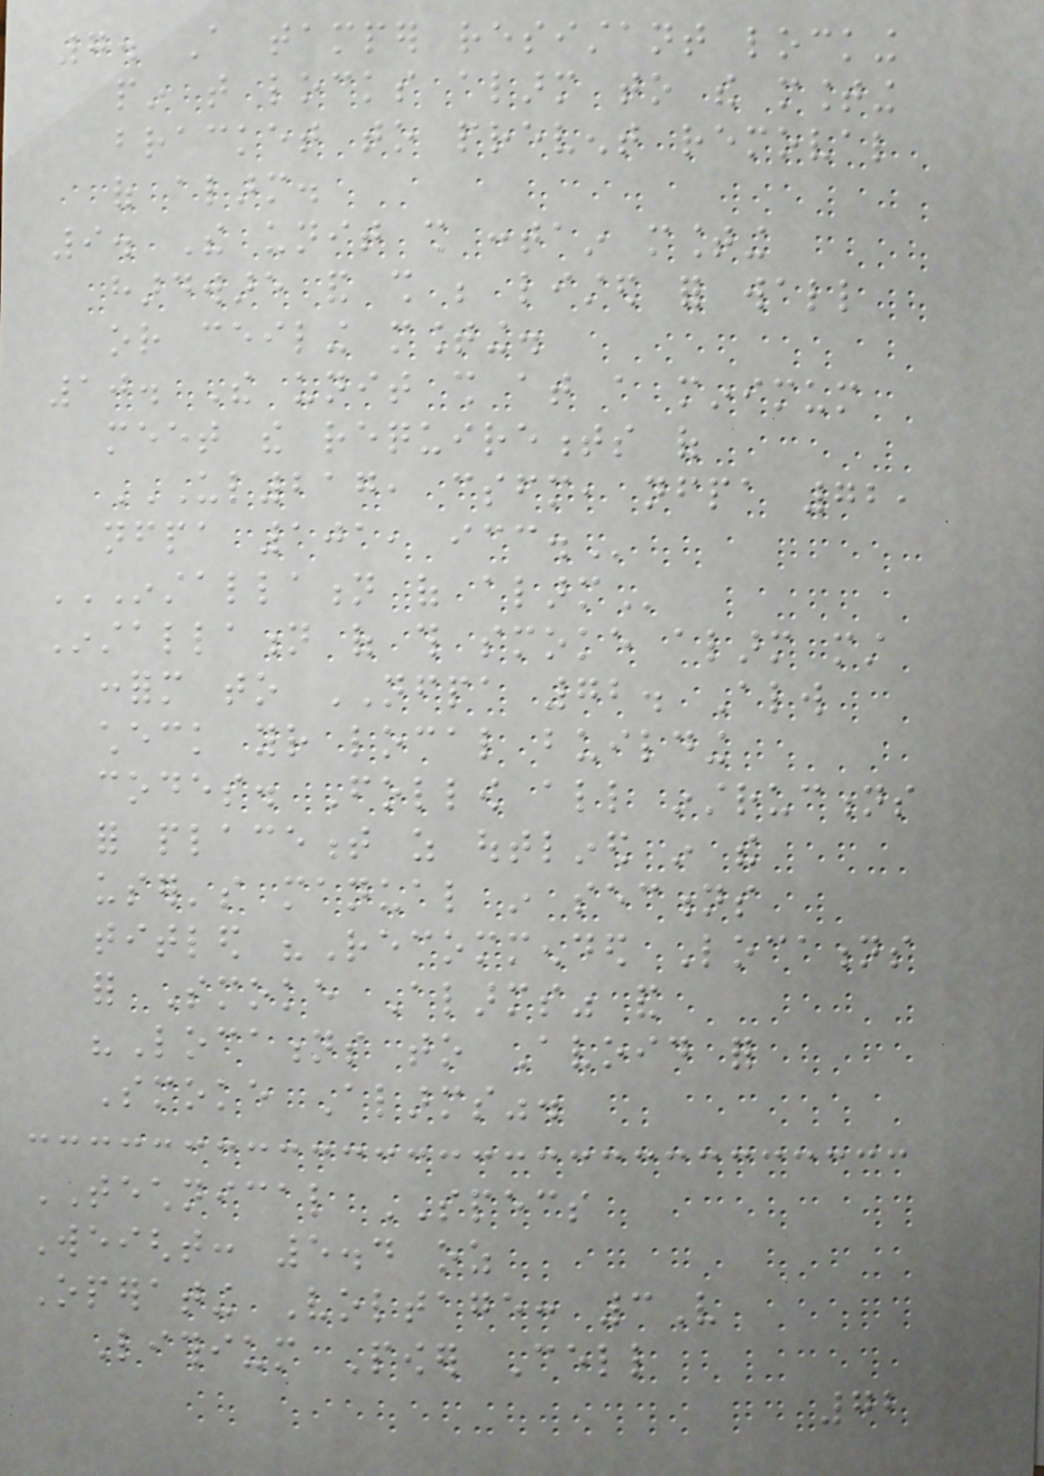7. A tamper resistant locking
pin that locks alarm to the mounting
bracket to prevent removal
of alarm.
9. The unit shall contain mounting
hardware and shall be listed for wall
or ceiling mounting.
10. The unit shall at a minimum
meet the requirements of
UL217, CSFM, NFPA 72,
NFPA 101, ICC.
INSTALLATION OF ALARM
Installation of this smoke alarm must
conform to NFPA 72. Always
check your local building
codes. Follow all instructions
for placement as outlined in the
user's manual in sections
titled "Recommended Locations
for Smoke Alarms" and
"Locations to Avoid for
Smoke Alarms".
TECHNICAL SPECS
Weight: 5.4 oz
Operating Voltage: 3V
Lithium Power Cell
72
